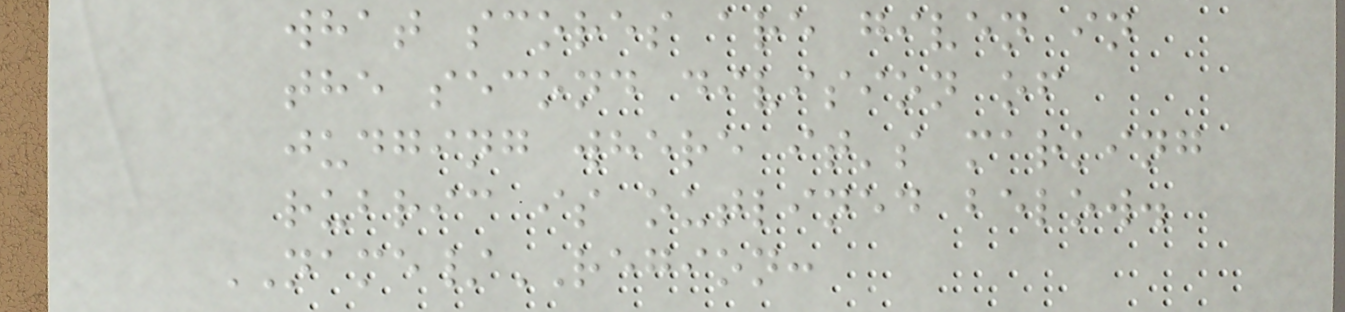what scores are given in
the second division of
judging where it's marking
rubric is outlined below.
NAME/REGION:
